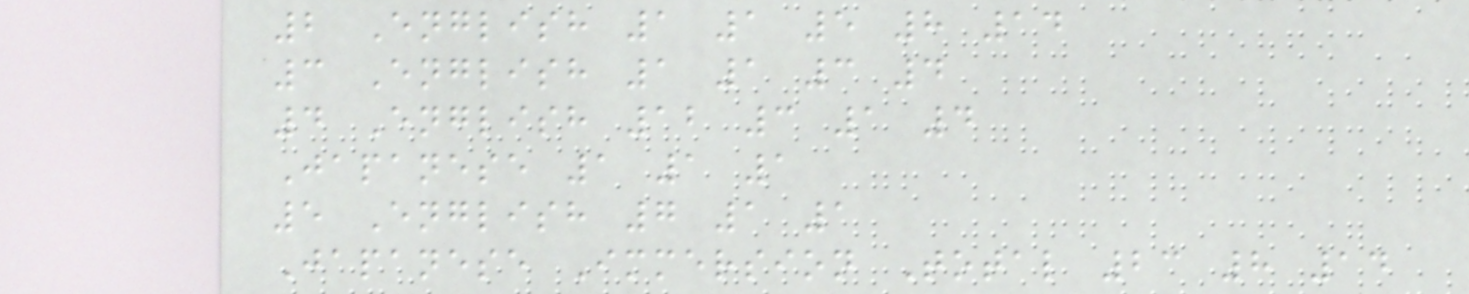2 English 1 1 5 8 14
3 English 1 1 3 4
4 English 12 3 1 4
Japanese 1 1 1
5 English 7 1 1
Japanese Immersion Total 23 8 14
